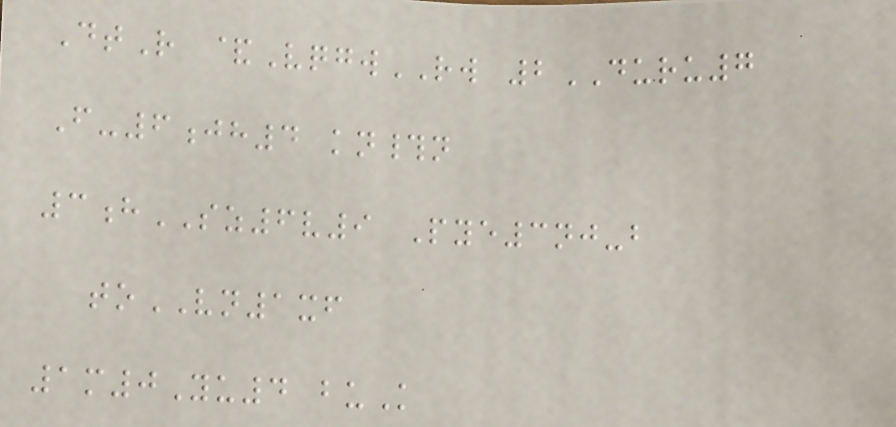DtR &VqgwRW 2DURU7
F-6jh4 kn#n
3hSZ6v9 Pye3nj-b
toVN1xf
1m0Yu4 buK
